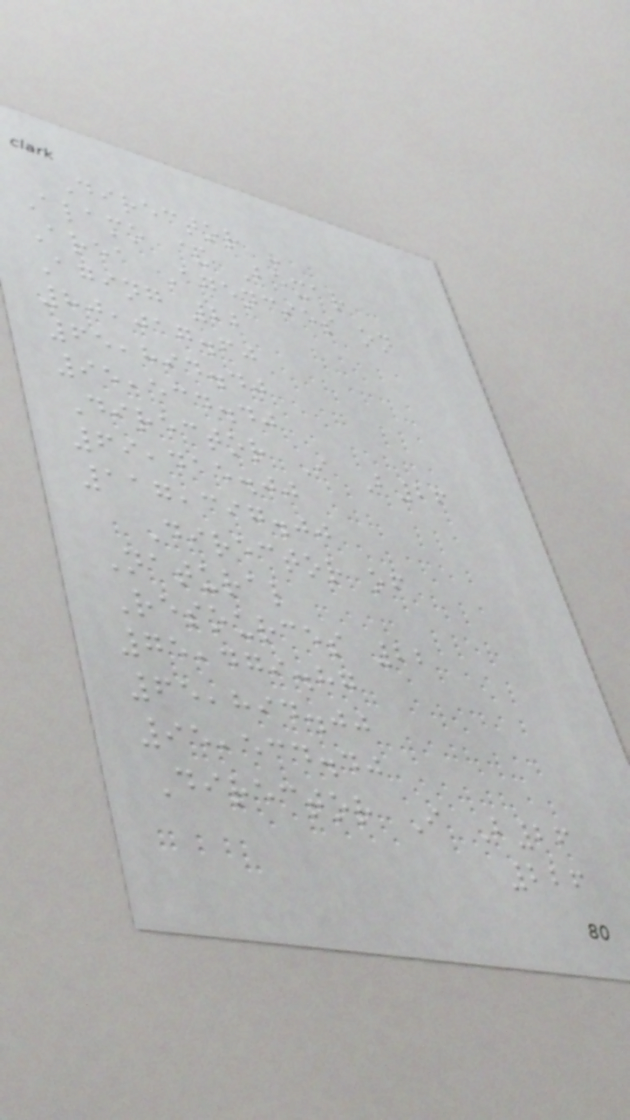Director -
Alamo & Bexar
Area Agencies on
Aging 22
80,017.60
65,894.40
95,534.40
Director I B26
69,415.00
117,397.00
Director of
Natural
Resources 22
75,479.87
65,894.00
95,534.40
Director I B26
226
